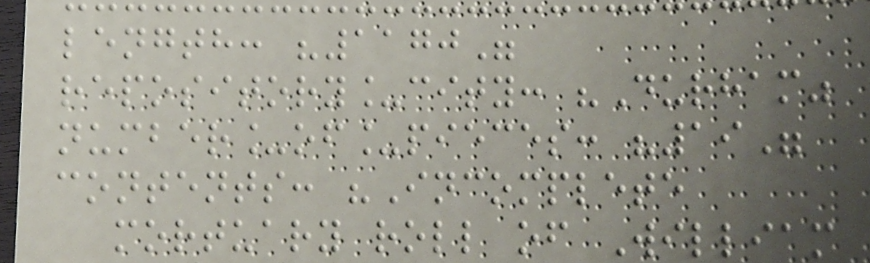length: "1170"
repository_city: "Durham"
number_of_pieces: "19"
contents: "Incomplete
mortuary roll of William
